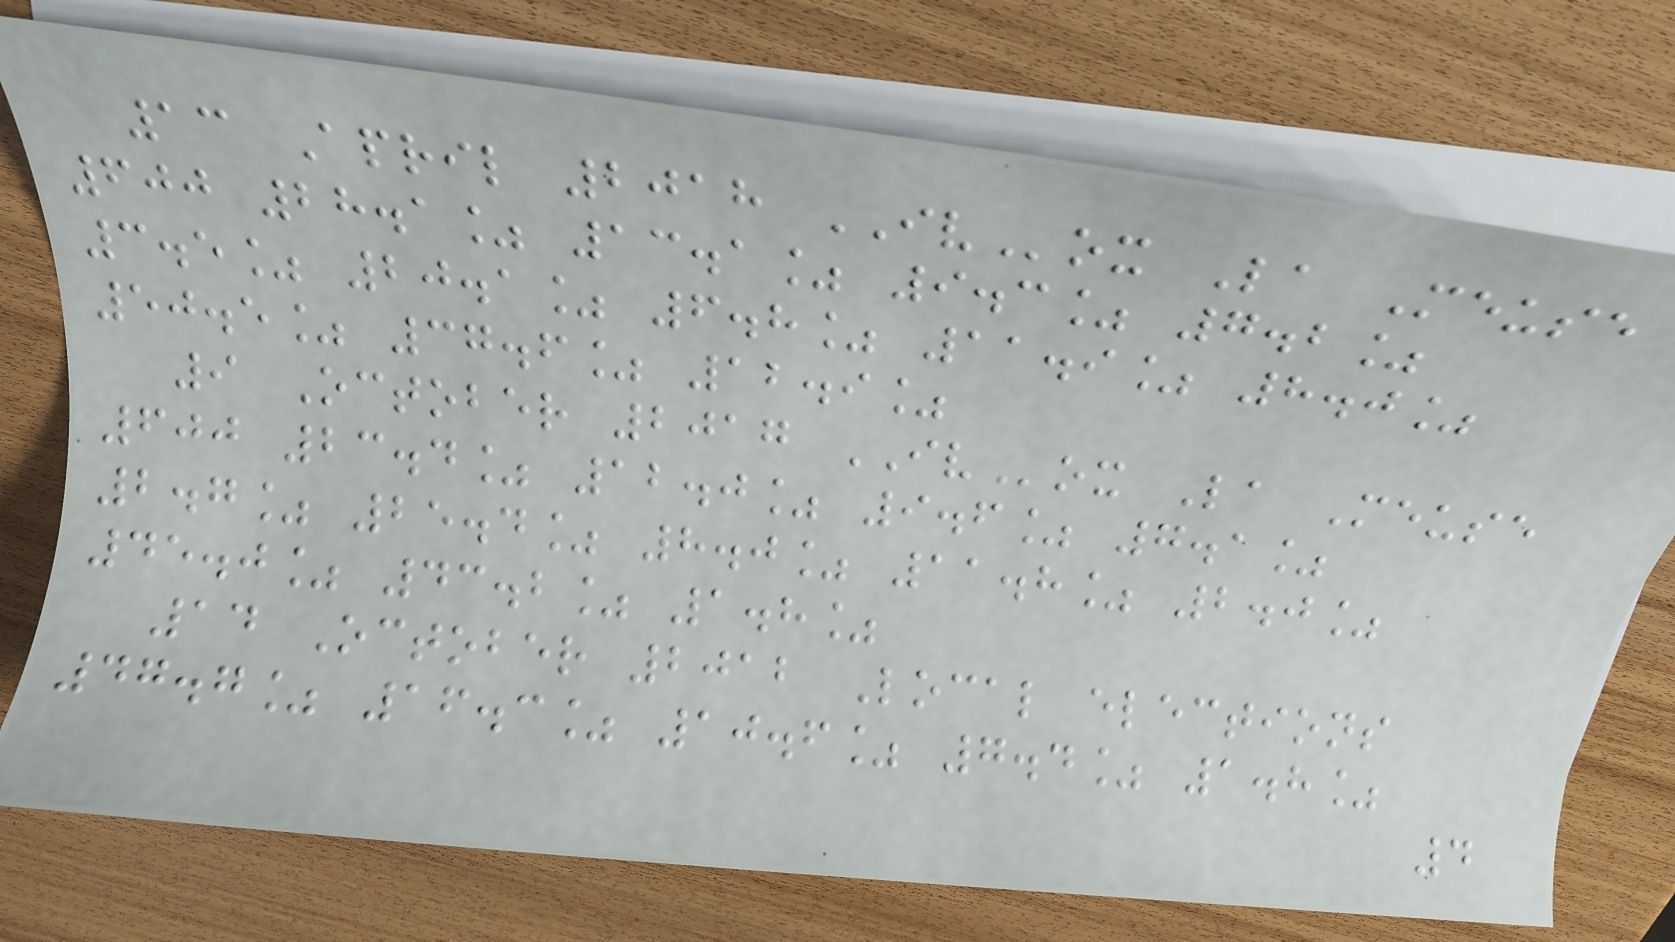13 April 2018 IVox La Meuse
600 28.1% 13.1% 9.3% 7.2%
3.5% 20.1% 6.8% 11.9% 8.0%
50.5% 37.6% 12.9%
9 October 2017 IVox La Meuse
600 23.4% 12.0% 9.6% 7.1%
2.7% 25.4% 8.0% 11.8% 2.0%
45.0% 43.2% 1.8%
14 October 2012 Local elections
47.7% 16.3% 10.6% 7.4% 1.8%
4
